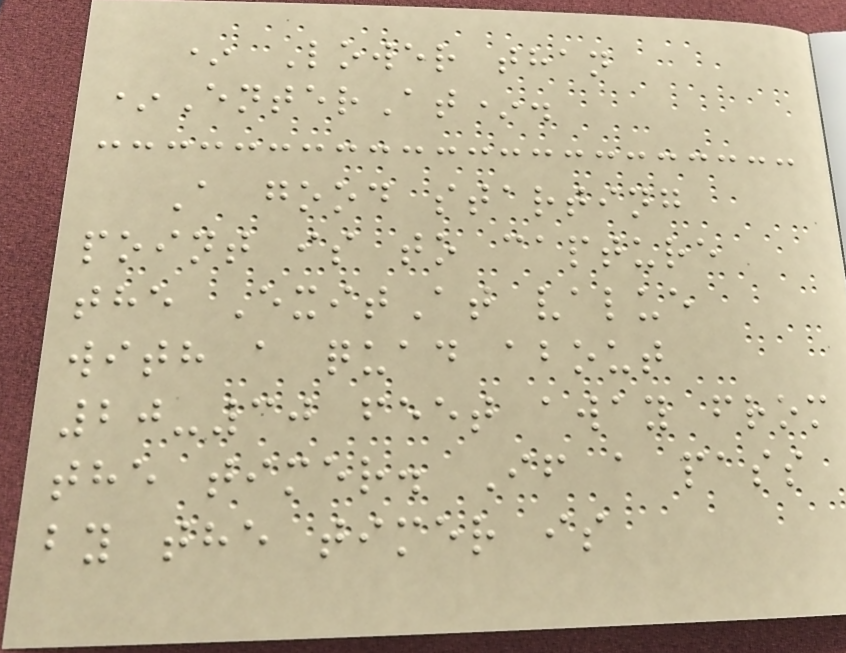* Lower than
*EnterAt*.
A good starting
point is to capture
the ExitAt value
with a quad about
20-30 feet away from
the timer. If a pass
by the timer is
